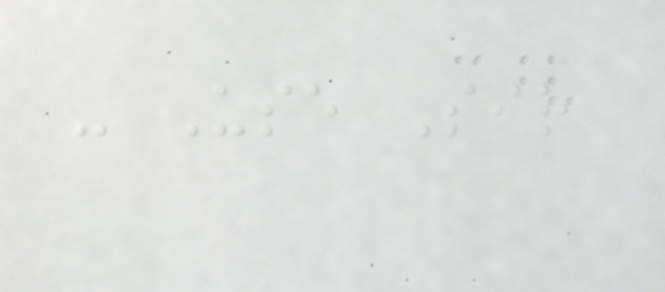- Use Sir
